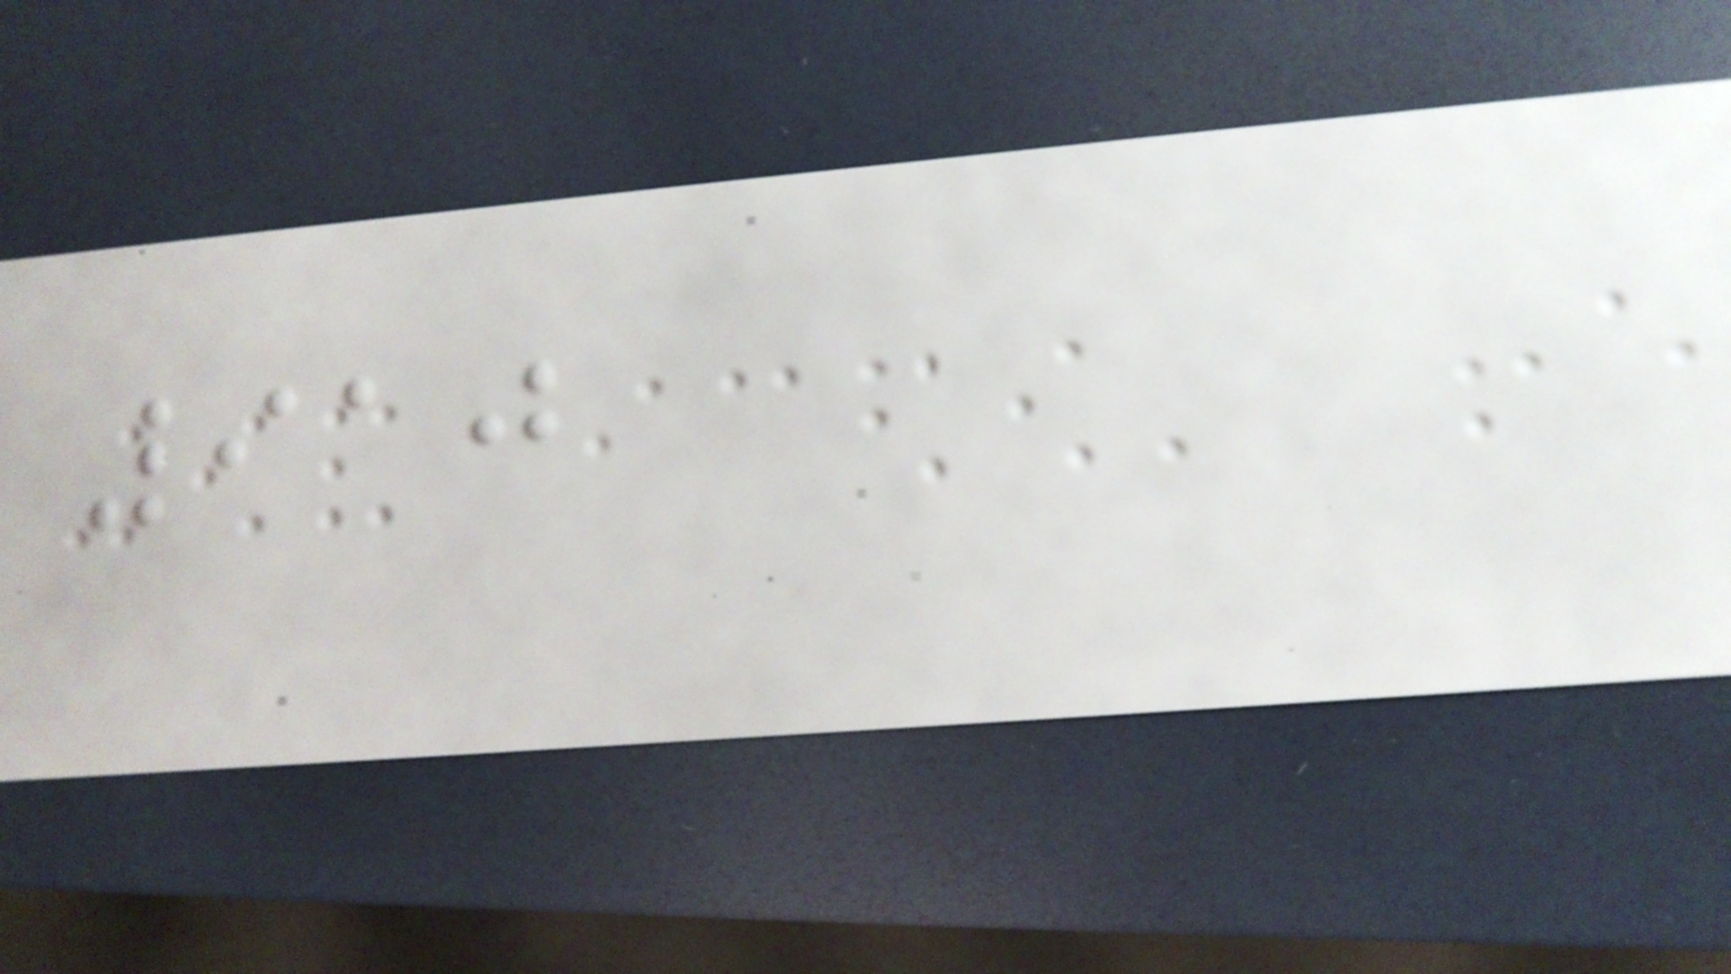910
